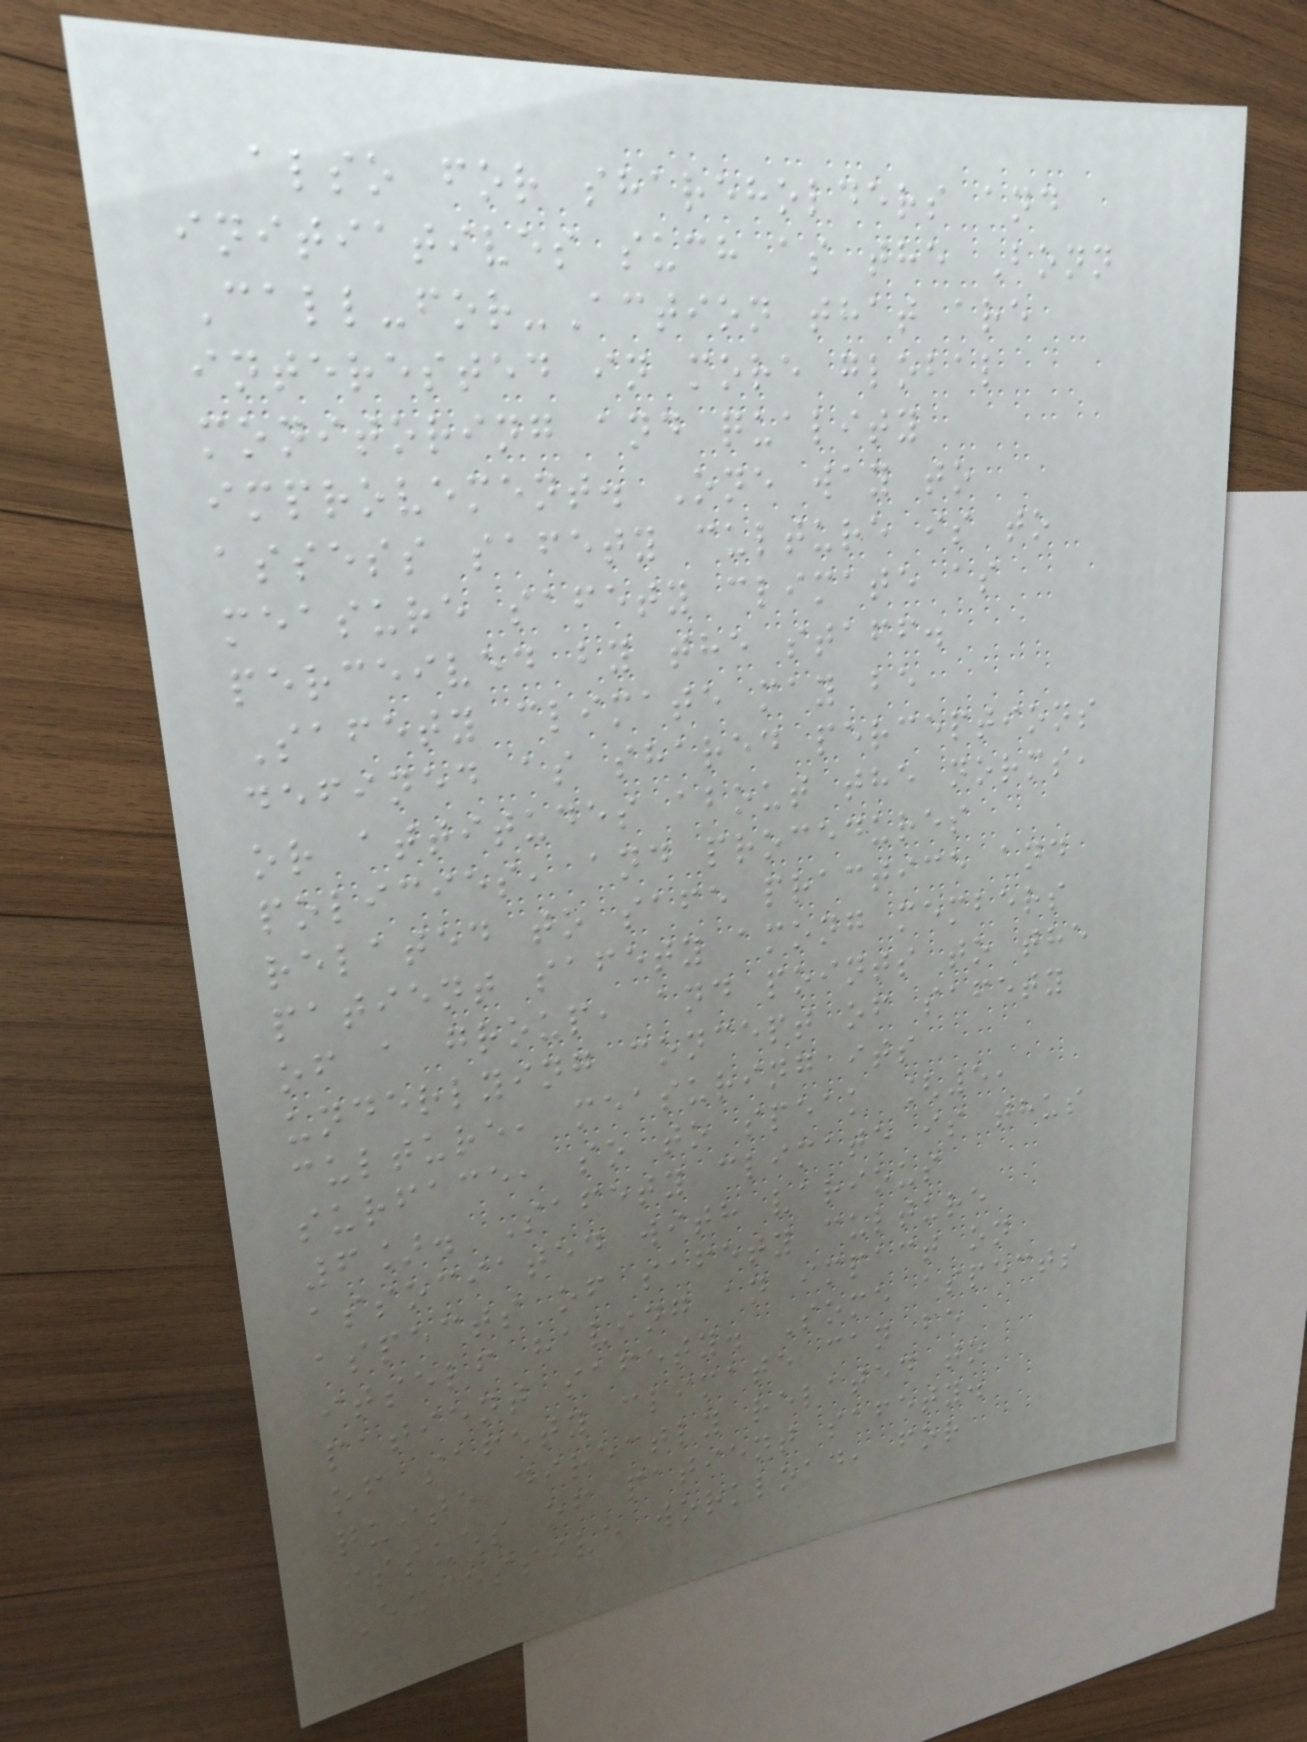also for shareholders and
initiatives such as the Bonn
Call-for-Action that are
interested in more global
monitoring and quality
improvement. One way to
assess safety culture is to
measure safety climate as
perceived by the staff.
Safety climate may be
defined as shared perceptions
or attitudes about the norms,
policies, and procedures
related to safe practice and
patient safety among members
of a group, and points to the
underlying concept of safety
culture, measuring its
surface, so to speak [5,
6]. Safety climate is thus
associated with various
aspects of safety culture
itself having an impact on
patient safety. Some aspects
of safety climate can be
quite directly related to
issues of patient safety.
Excessive workload, for
